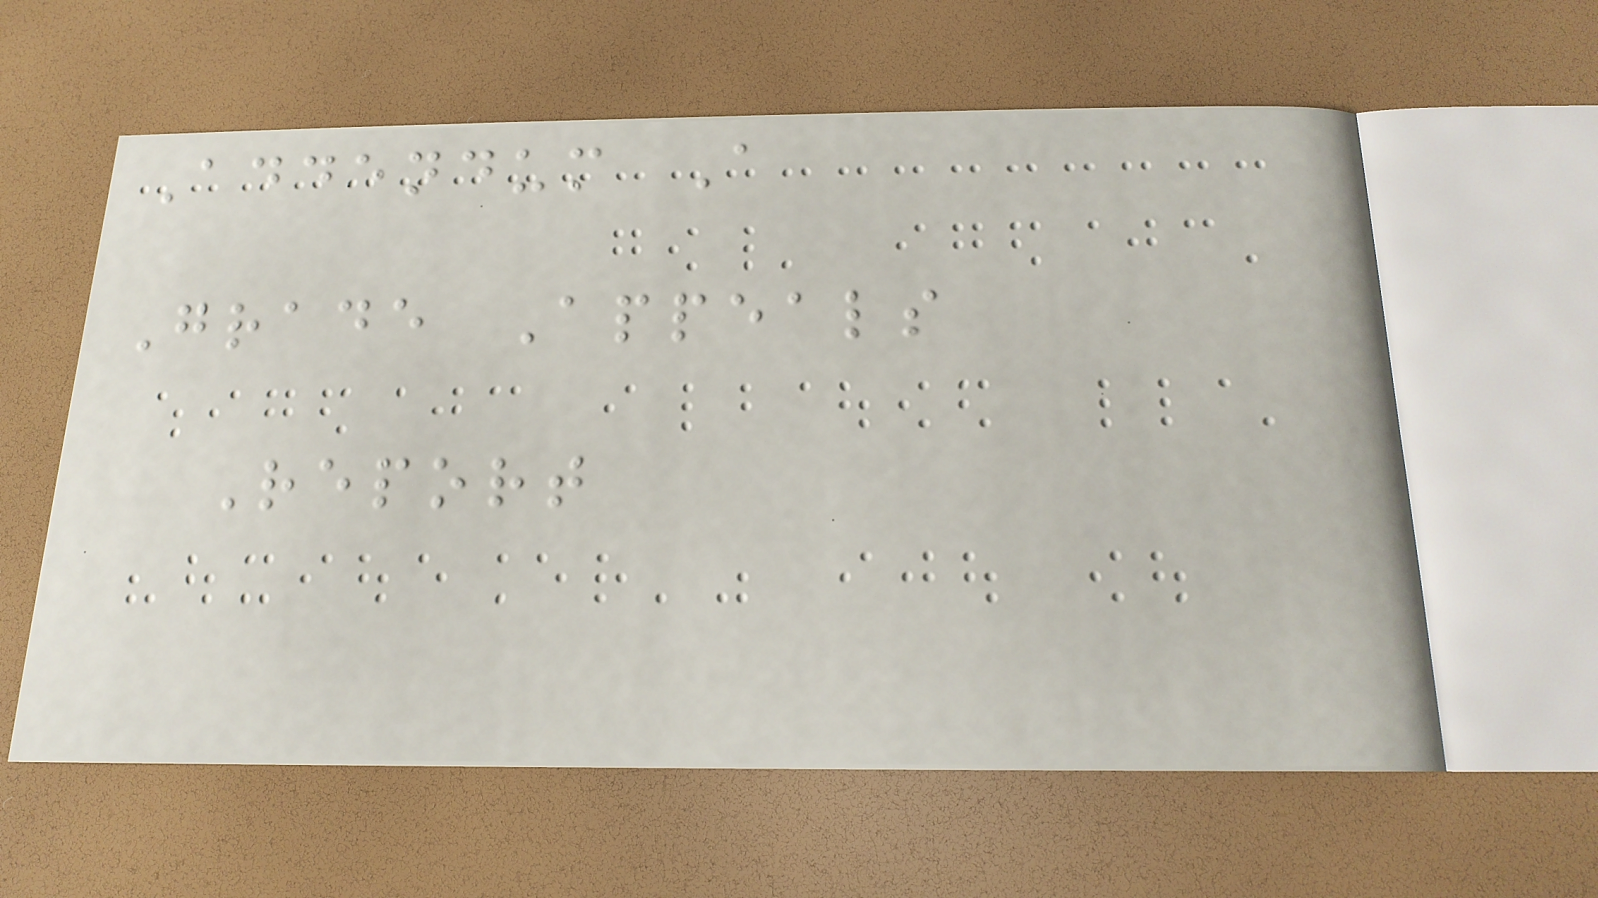Addendum A
Grade Appeals
Report
